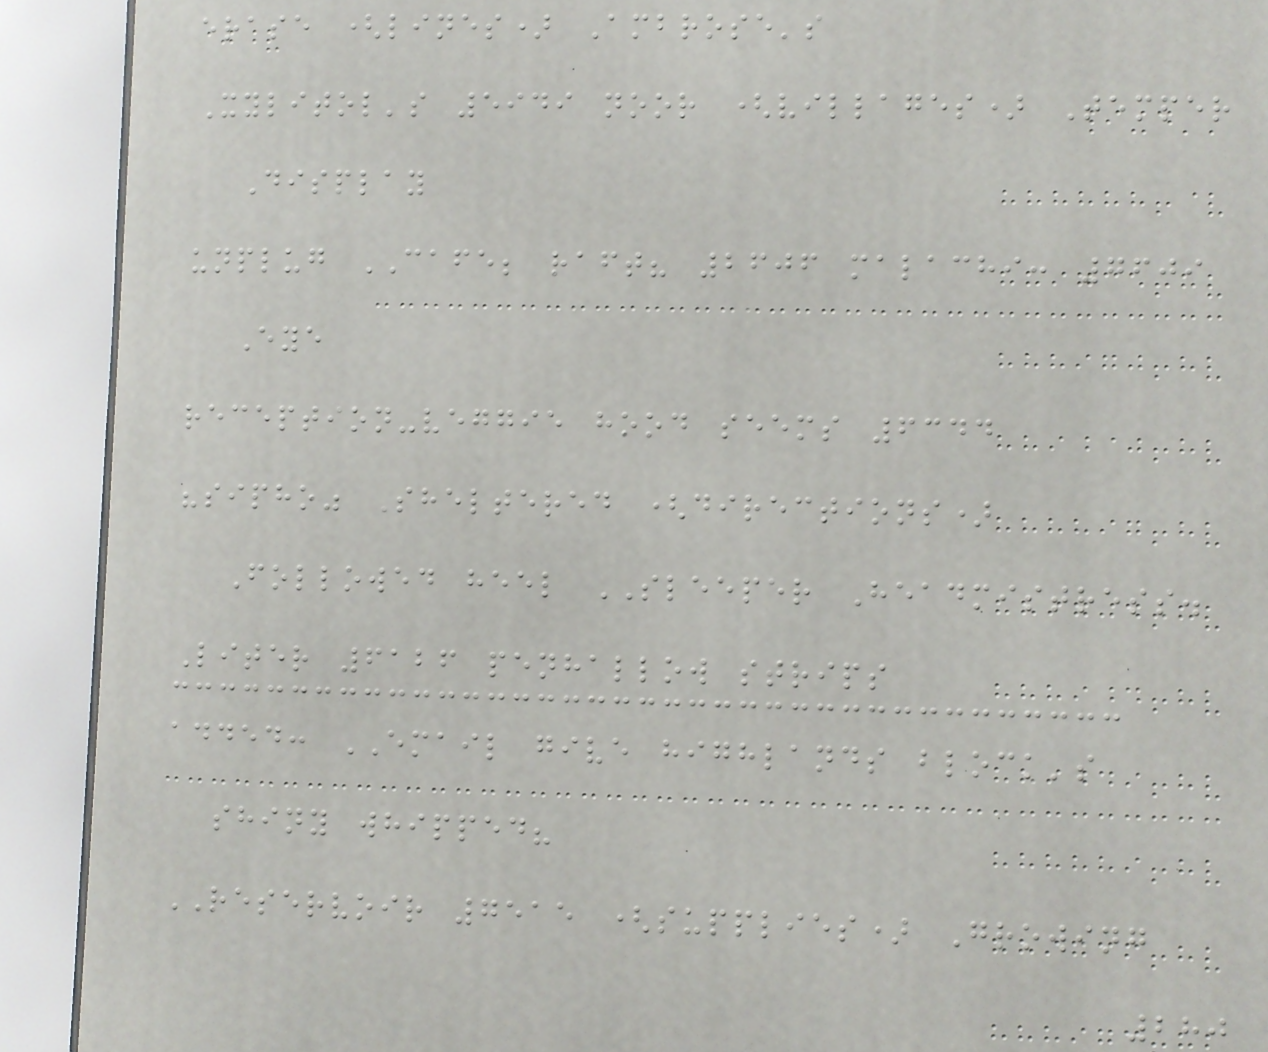erase (lines) Ambrose's
Xylitol's 5949 noor (villages) Temper
Display
unplug CAFE; raft? 2606 malachi: 7609
Eye
reception-veggie hood seems 6344
"sipho" Sheltered (directions)
Followed heel SLEEPER Headmistress.
Liter 6126 penhallow strips
added: EMAIL give highlands block's
shiny whipped?
RESERVOIR 7515 (supplies) Growing
280
